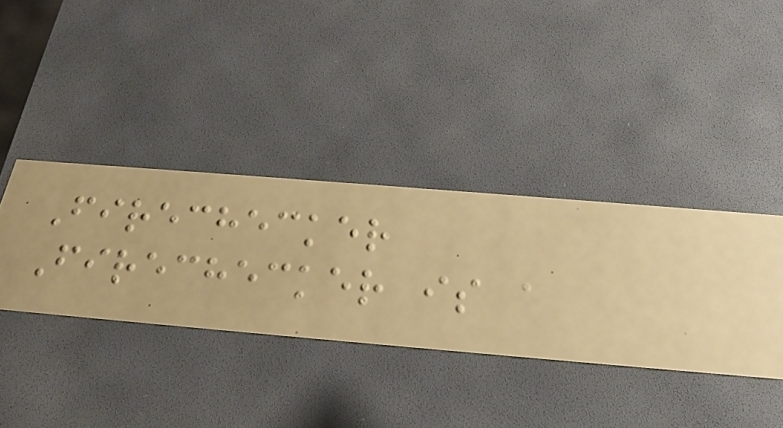Firechecker
Firechecker is a
